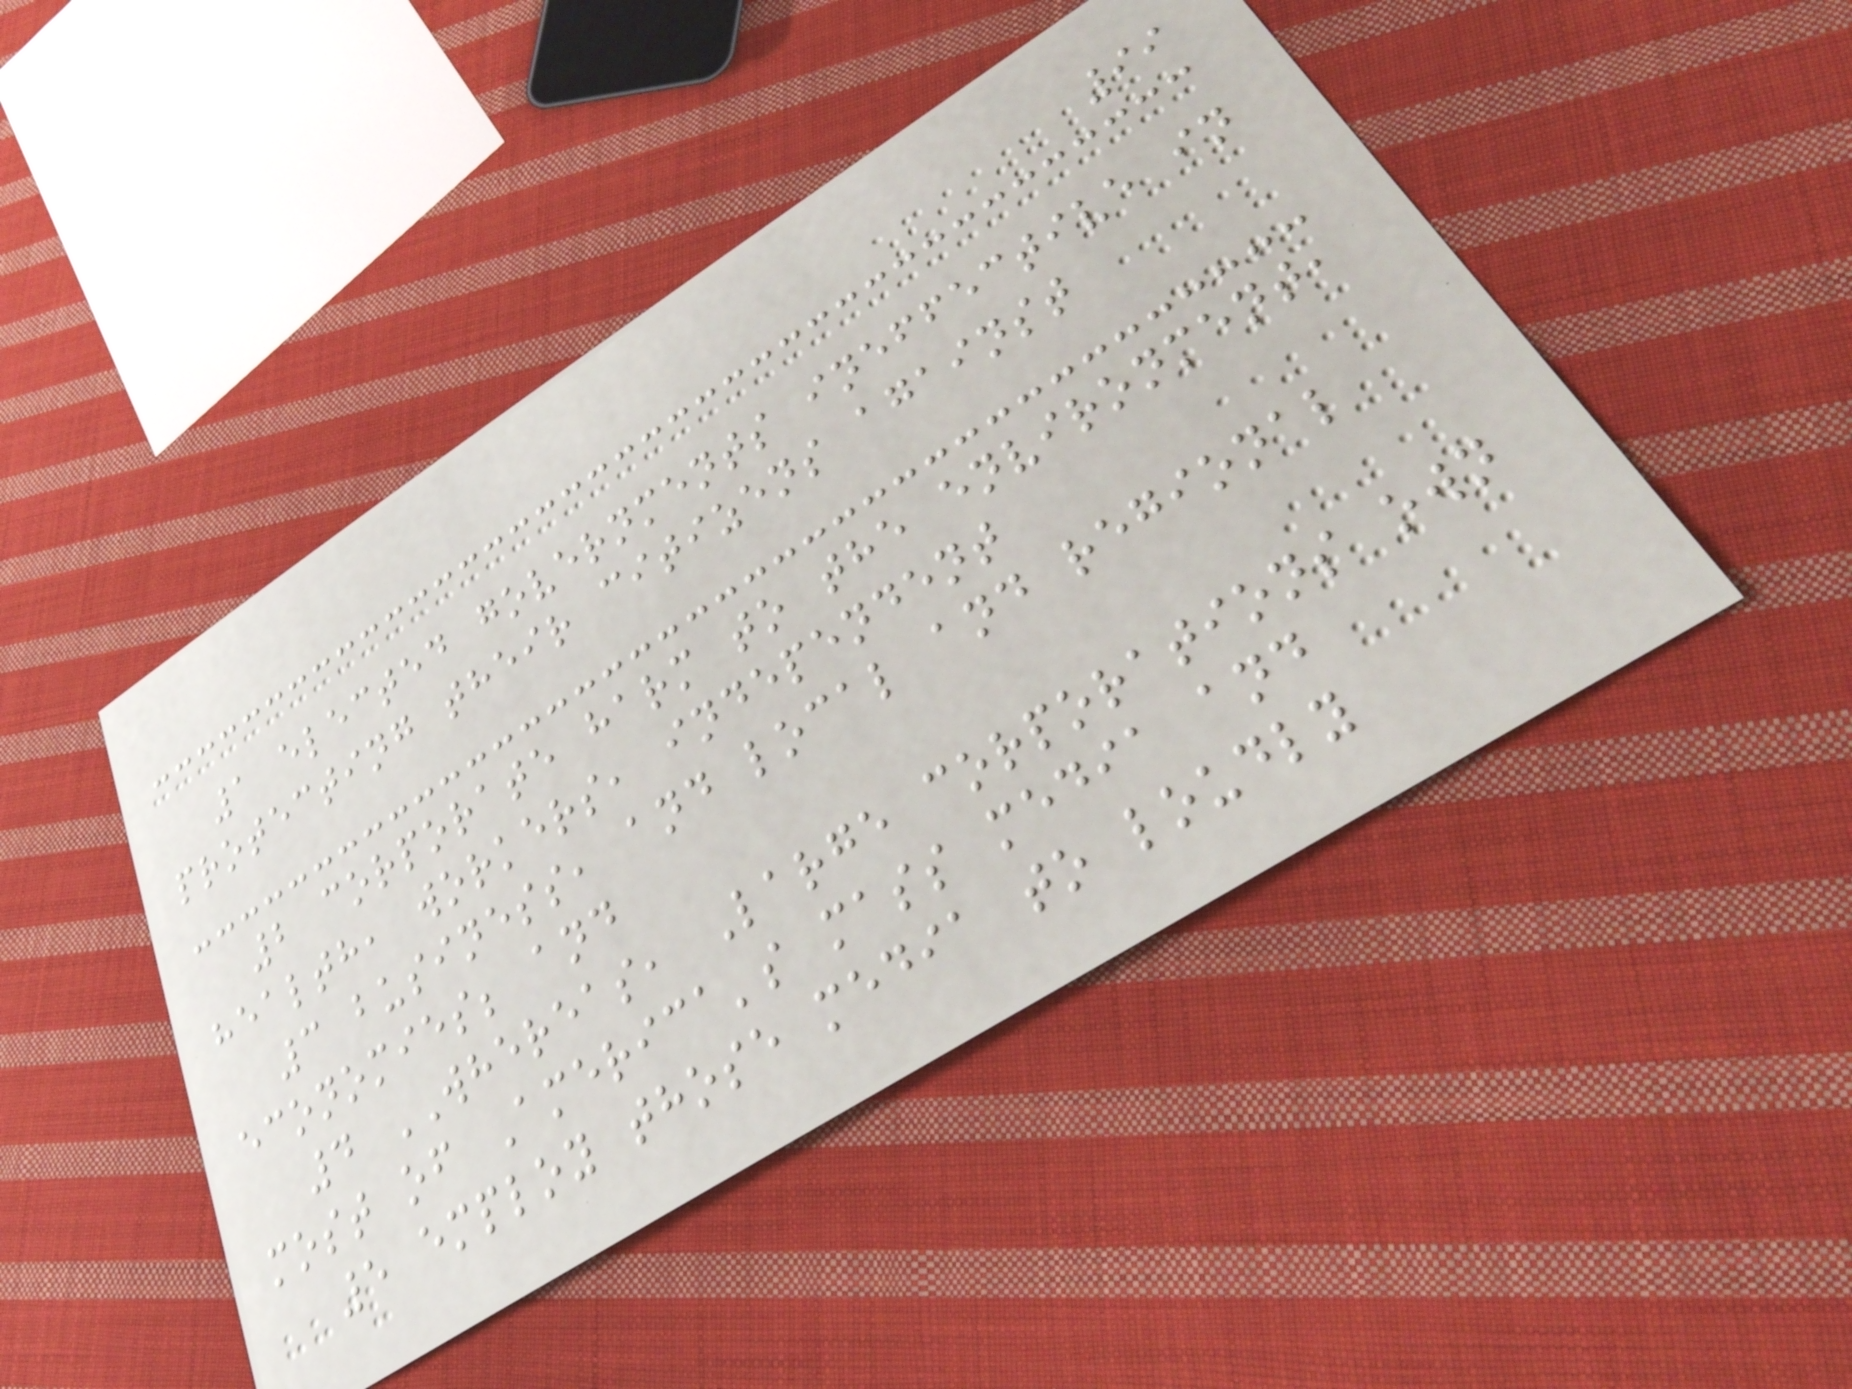99
1 elected governments ineffective in
protecting their citizens against
2 corporate harm to the environment,
health, workers, independent
3 business, and local and regional
economies; and
4 WHEREAS, Large corporations own
most of America's mass media and
5 employ those media to loudly
